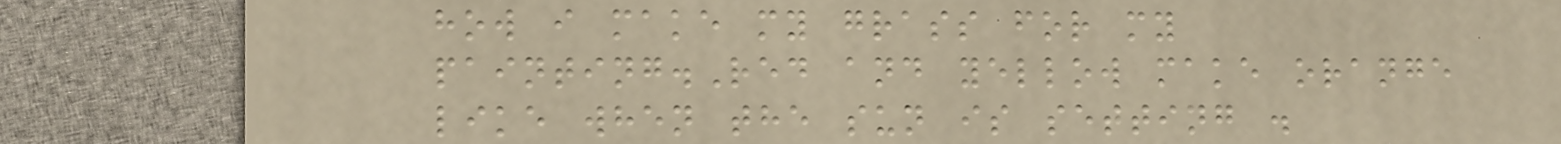how i make my grass for my
painting.Red and yellow make orange
like when the sun is setting .
